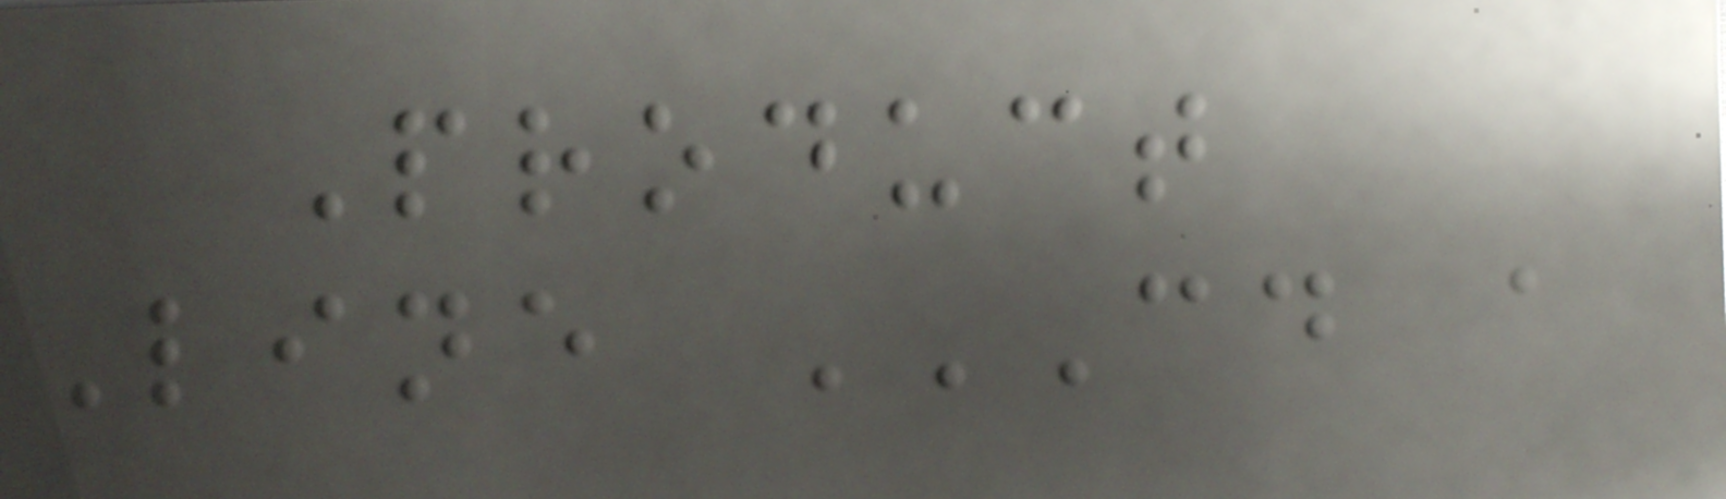Product
Line CD A
